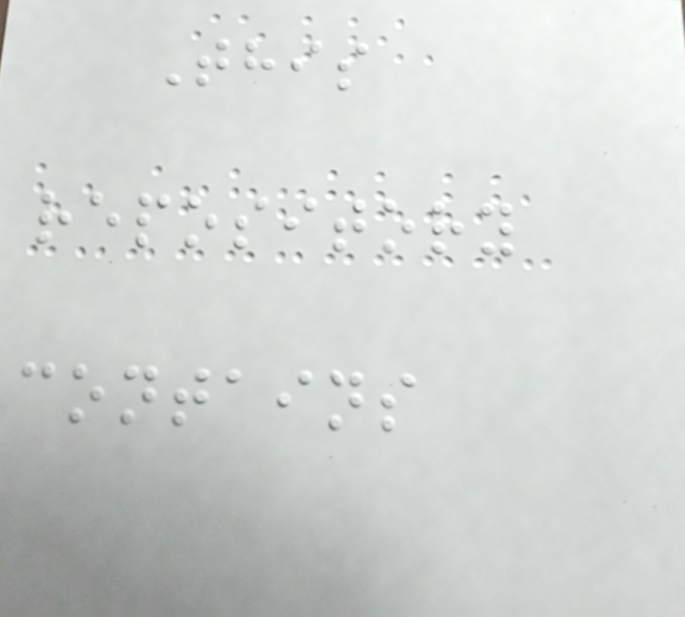This
repository
contains
